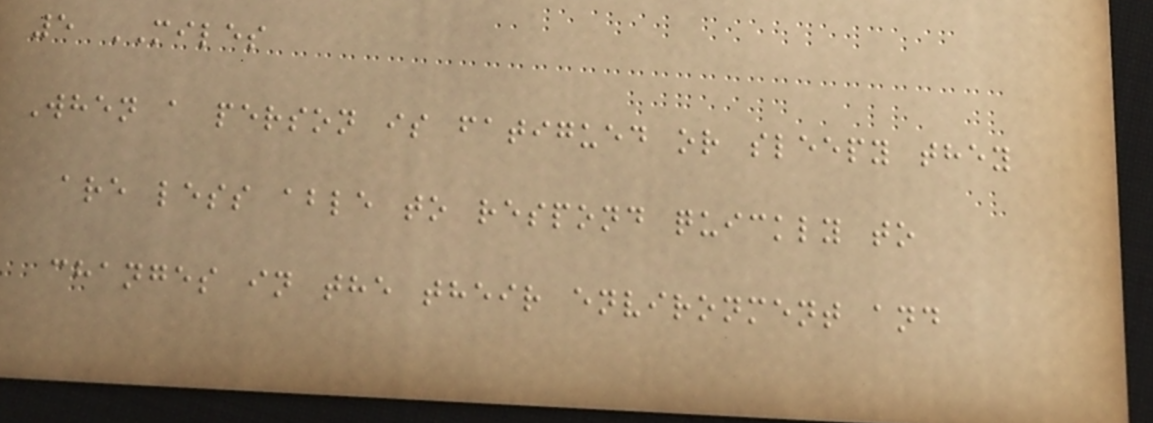5 MILES
When a person is fatigued or sleepy they
are less able to respond quickly to
changes in the their environment and
